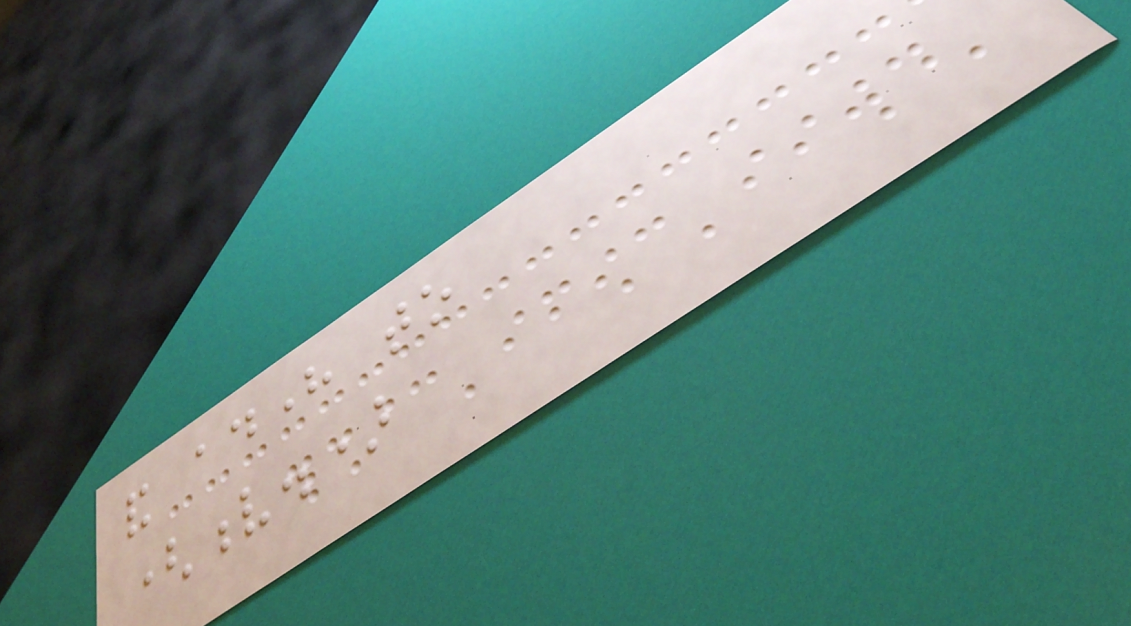and adhere to
(v.)
